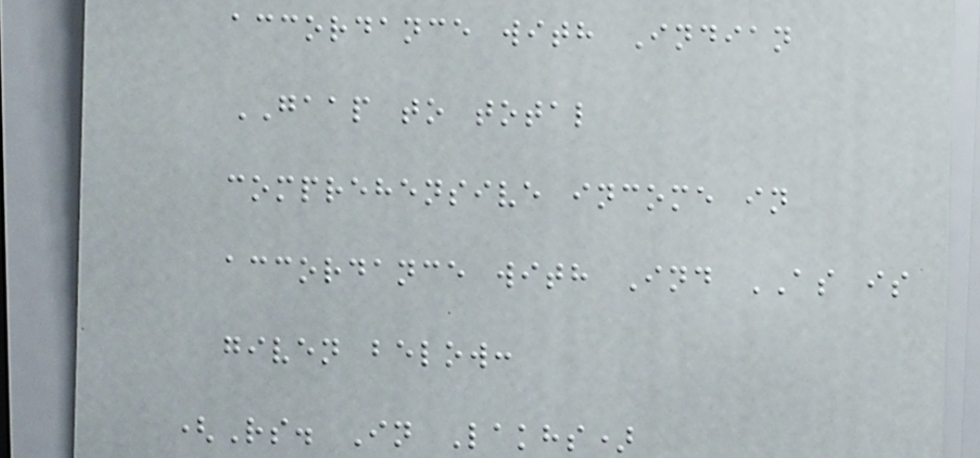accordance with Indian
GAAP to total
comprehensive income in
accordance with Ind AS is
given below:
(Rs. In Lakhs)
